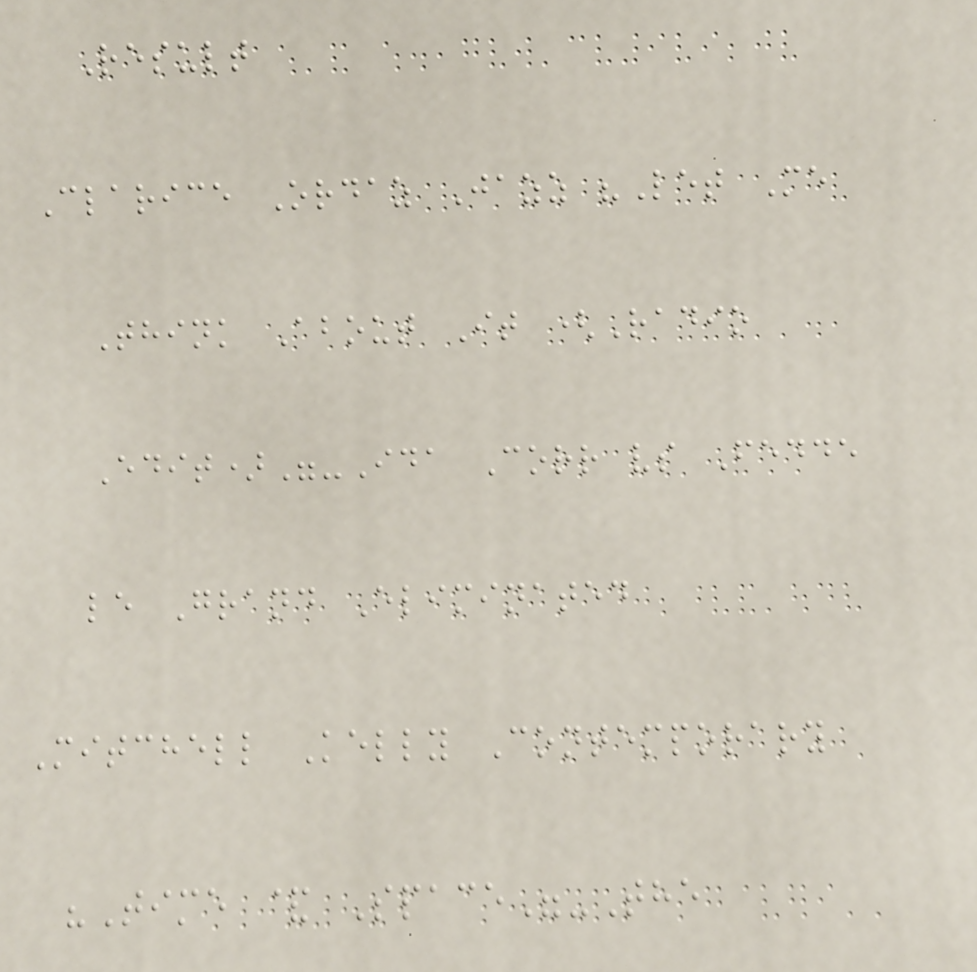Result
Clarice Ordaz Jazz "Let Me
Think About It (Radio
Edit)"-Ida Corr vs Fedde
le Grand Eliminated
Mitchell Kelly Contemporary
"Time & Space"-The
